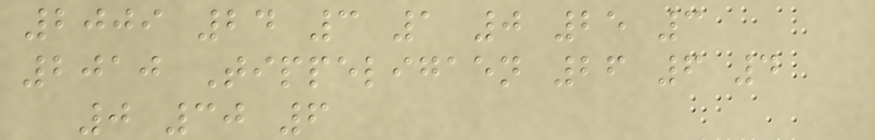2009 24 3 1 0 25 3
2010 Tippeligaen 26 6 4
0 30 6
